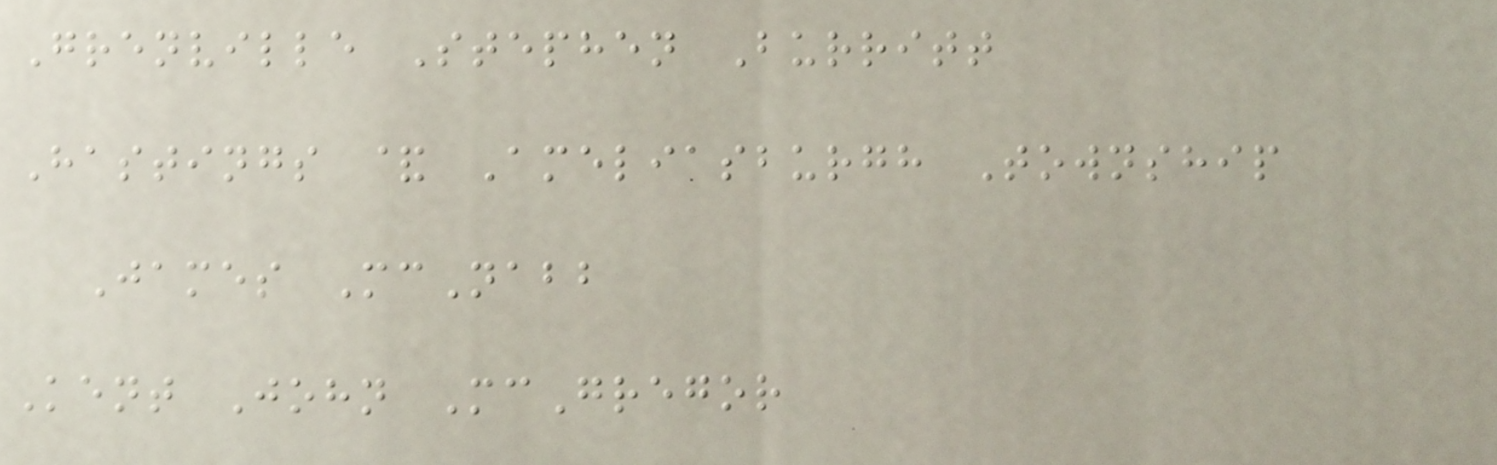Grenville Stephen Burritt
Hastings & Ameliasburgh Township
James McNabb
Kent John McGregor
